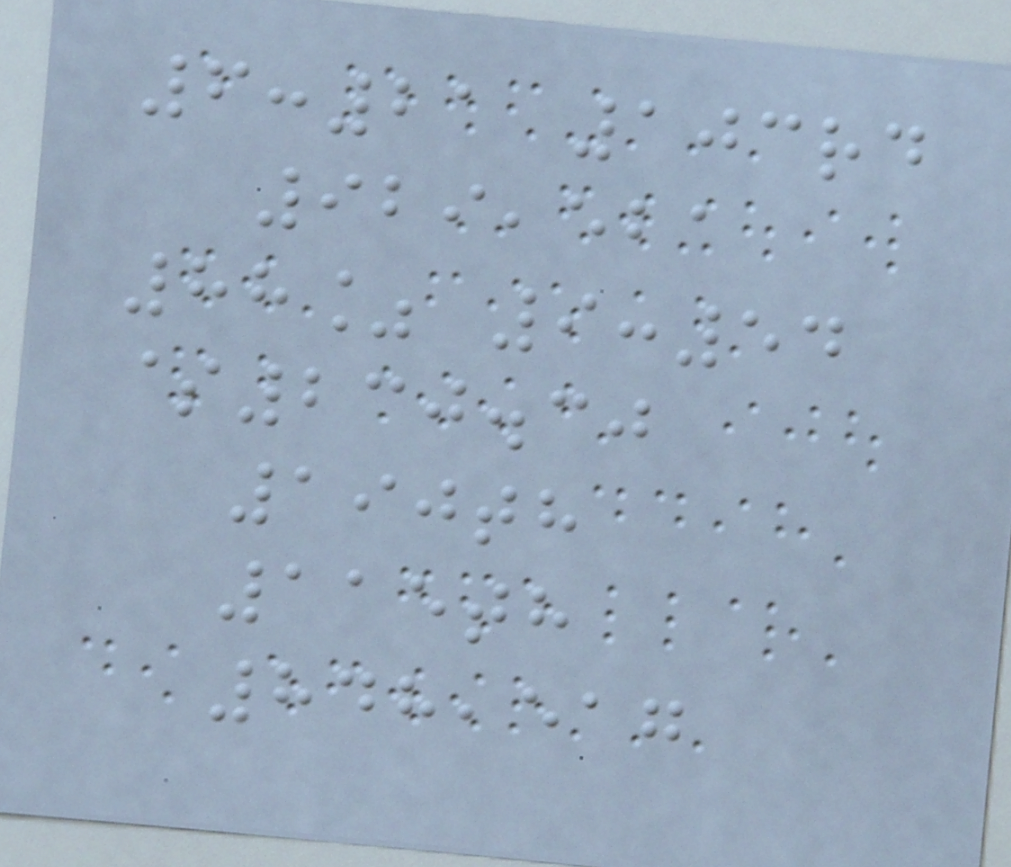6:21 103rd
929,521
88% 9:54
$230.30
190th
115th
848,517
